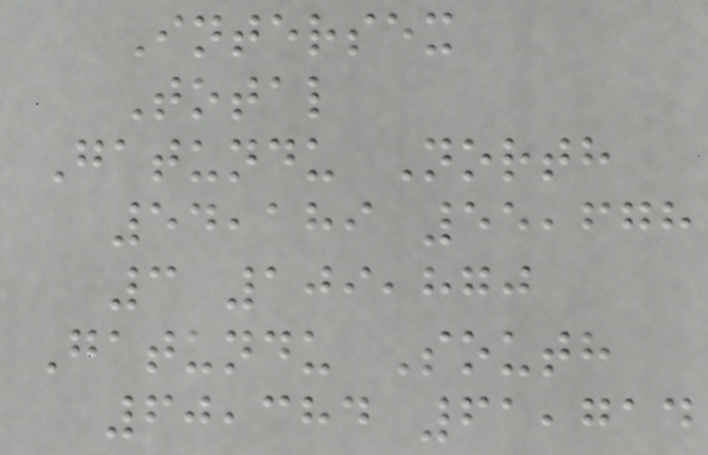Intersex
Total
Gatundu North
54,189 55,678
3 109,870
Gatundu South
60,384 61,714
